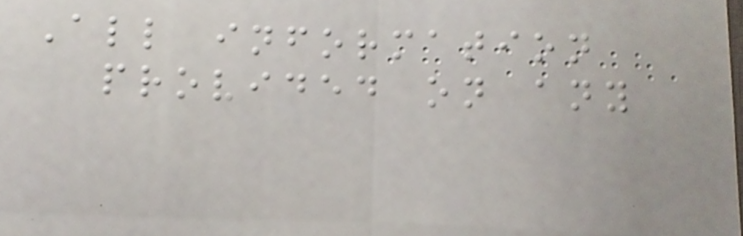All information
provided on any
